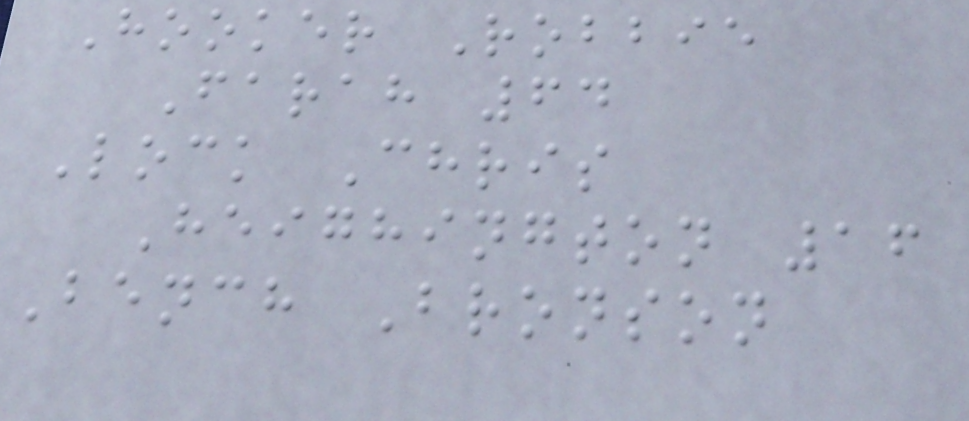Hooker Robbie
Farah 64
Lock Chris
Heighington 16
Bench Bronson
